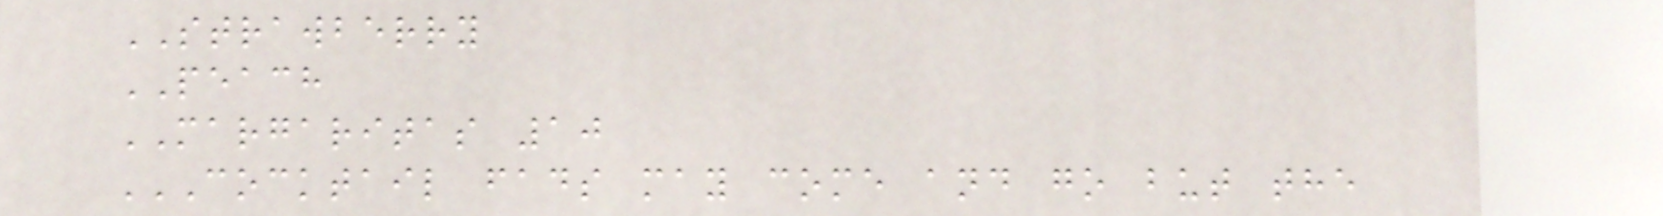STRAWBERRY
PEACH
MARGARITAS 10
COCKTAIL FADS MAY COME AND GO BUT THE
